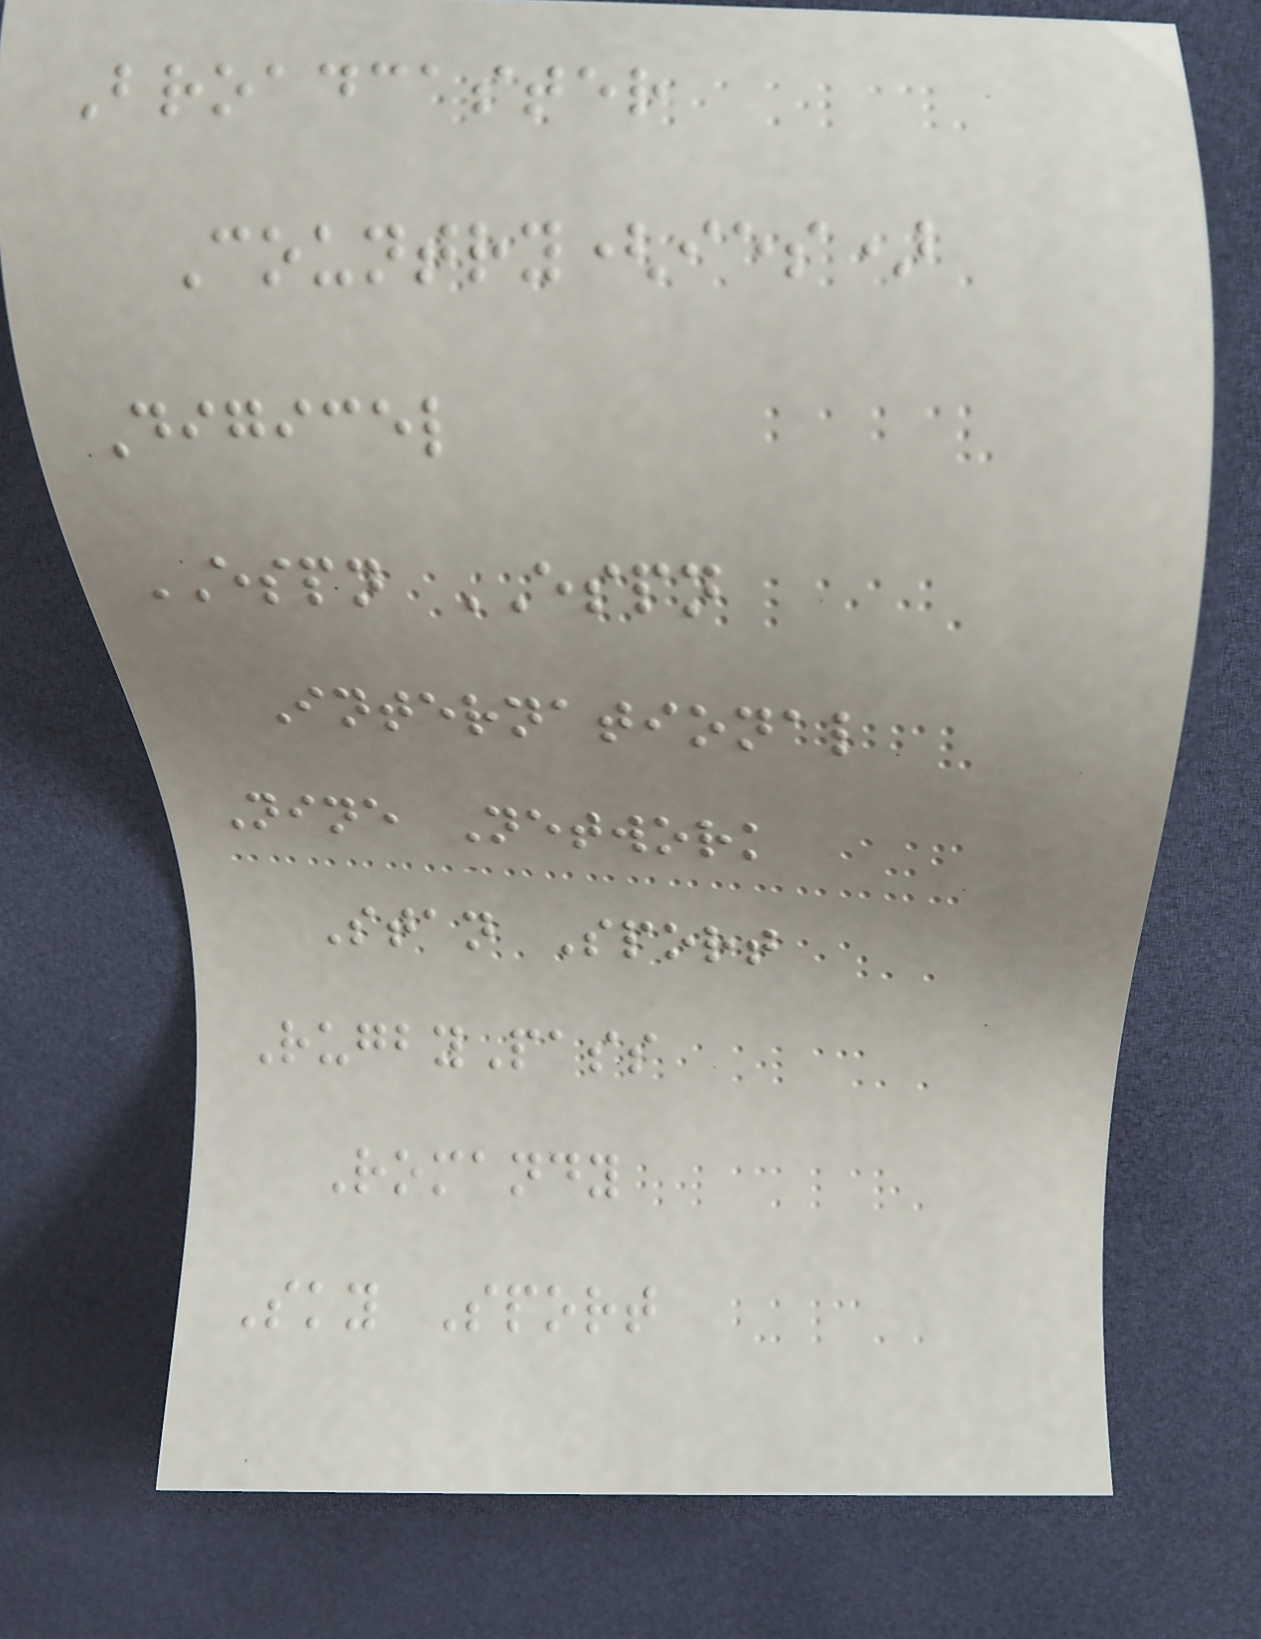Broadcaster
Country(ies)
Digicel
ESPN ESPN
International
Nine Network
Stan Sport
RugbyPass
Romandy
Sky Sport
